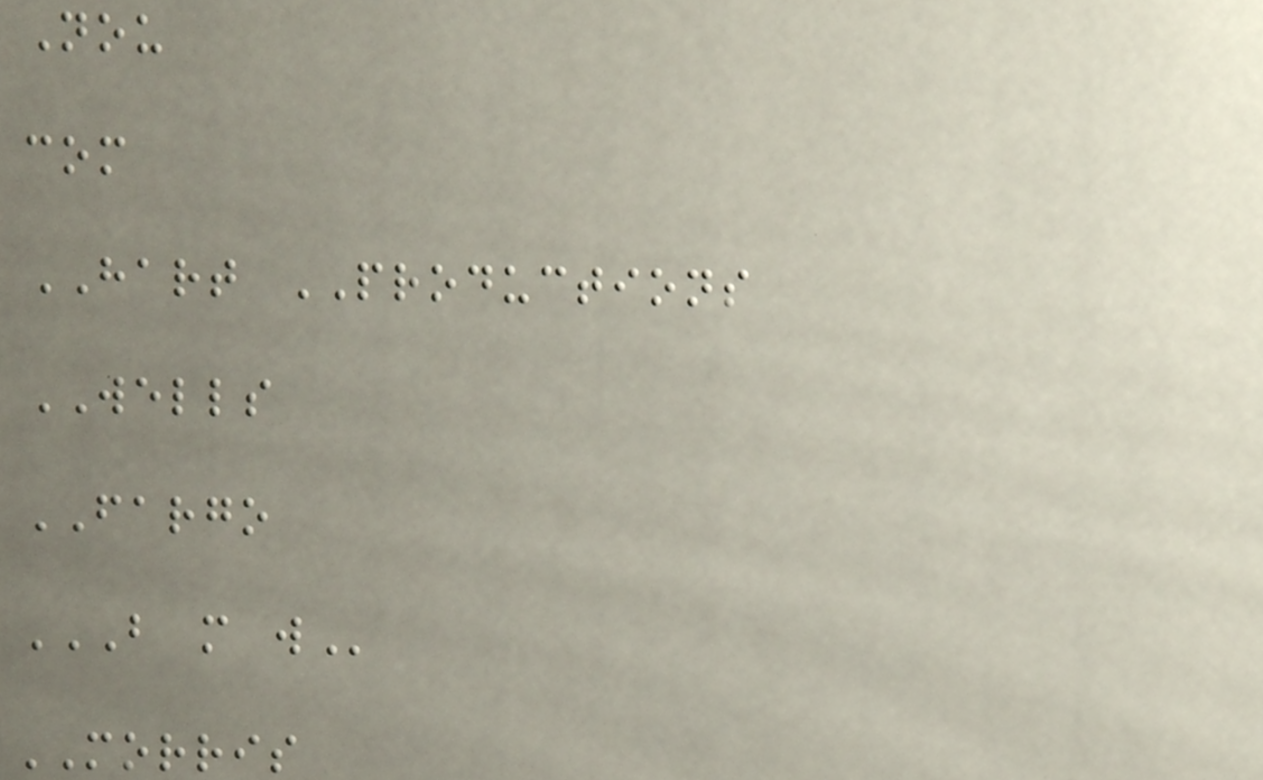Nou
com
HART PRODUCTIONS
WELLS
FARGO
B M W
MORRIS
